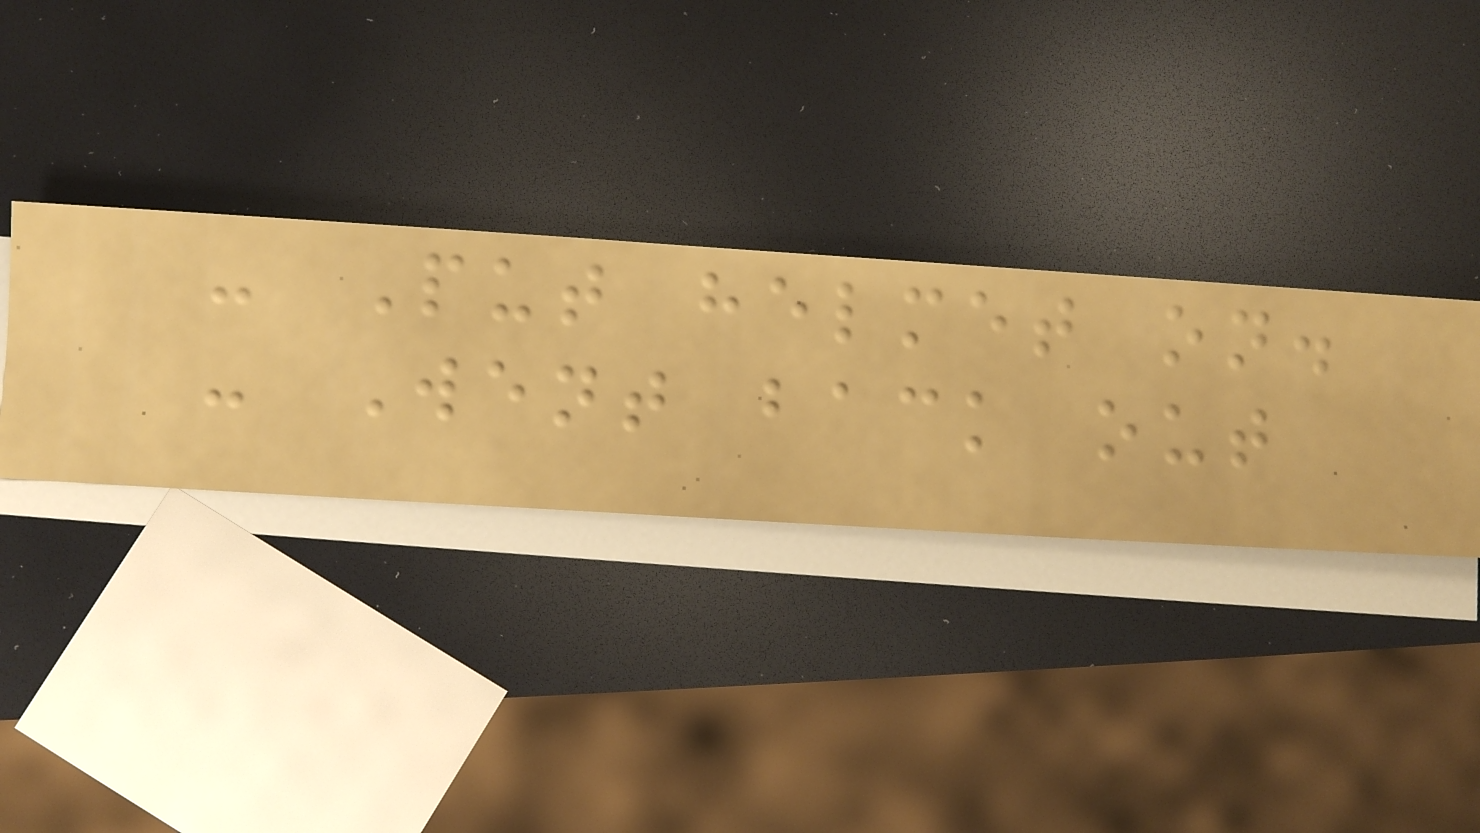- Put helmet on.
- Went back out
